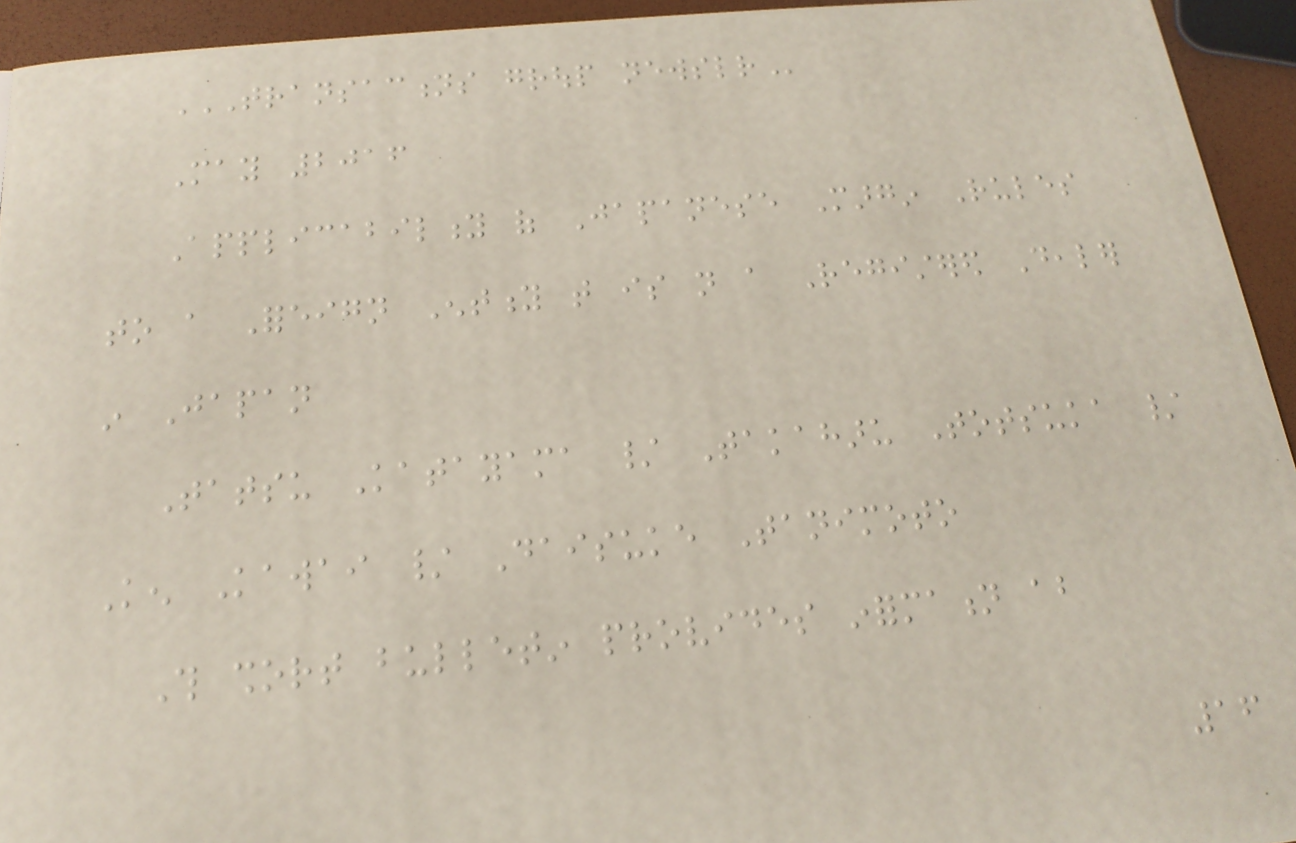TRANSACTIONS GROUP NEWSLETTER
May 2016
Applicability of Japanese Margin Rules
to a Foreign Entity that is not a Registered Dealer
in Japan
Tatsu Katayama / Takaharu Totsuka /
Ken Kawai / Daisuke Tanimoto
This short bulletin provides information about
16
